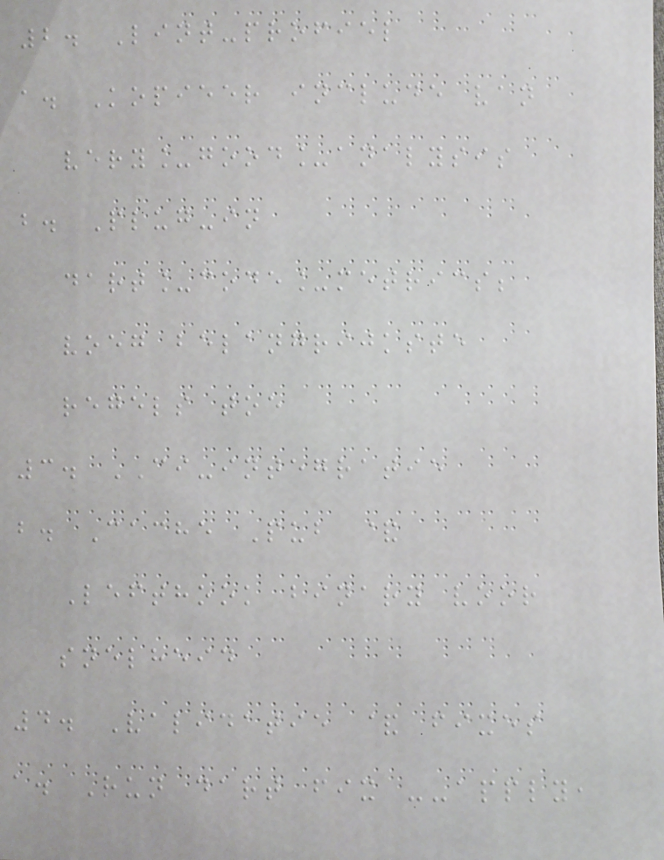2. Lint-profiel
a. Kopieer include van
very_good_analysis
b. Plug-in
dart_code_metrics;
voeg belangrijkste
regels toe
3. CI-integratie
b. Cache Pub &
Lefthook binary voor
snelheid
4. Validatie & fixes
a. Run dart fix --apply,
